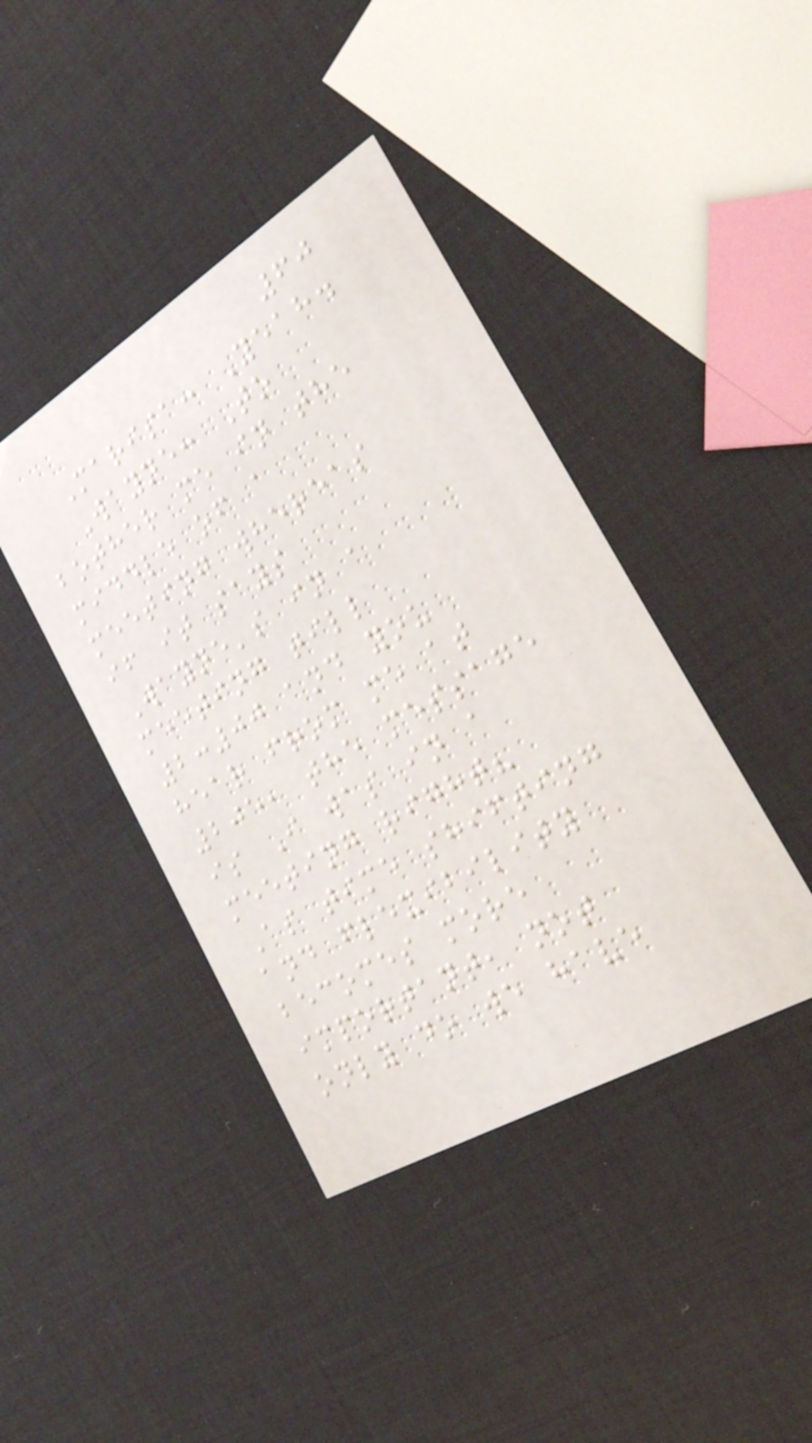60
Marisa: Yeah.
Wayne: To
bother me in the
middle of a
meeting whereas
if it says
Wayne's in a
meeting till
2:00 and you
hear from me at
205, the message
is I was in a
meeting right?
As time shifting
and flexibility
becomes more
important, not
only do we have
